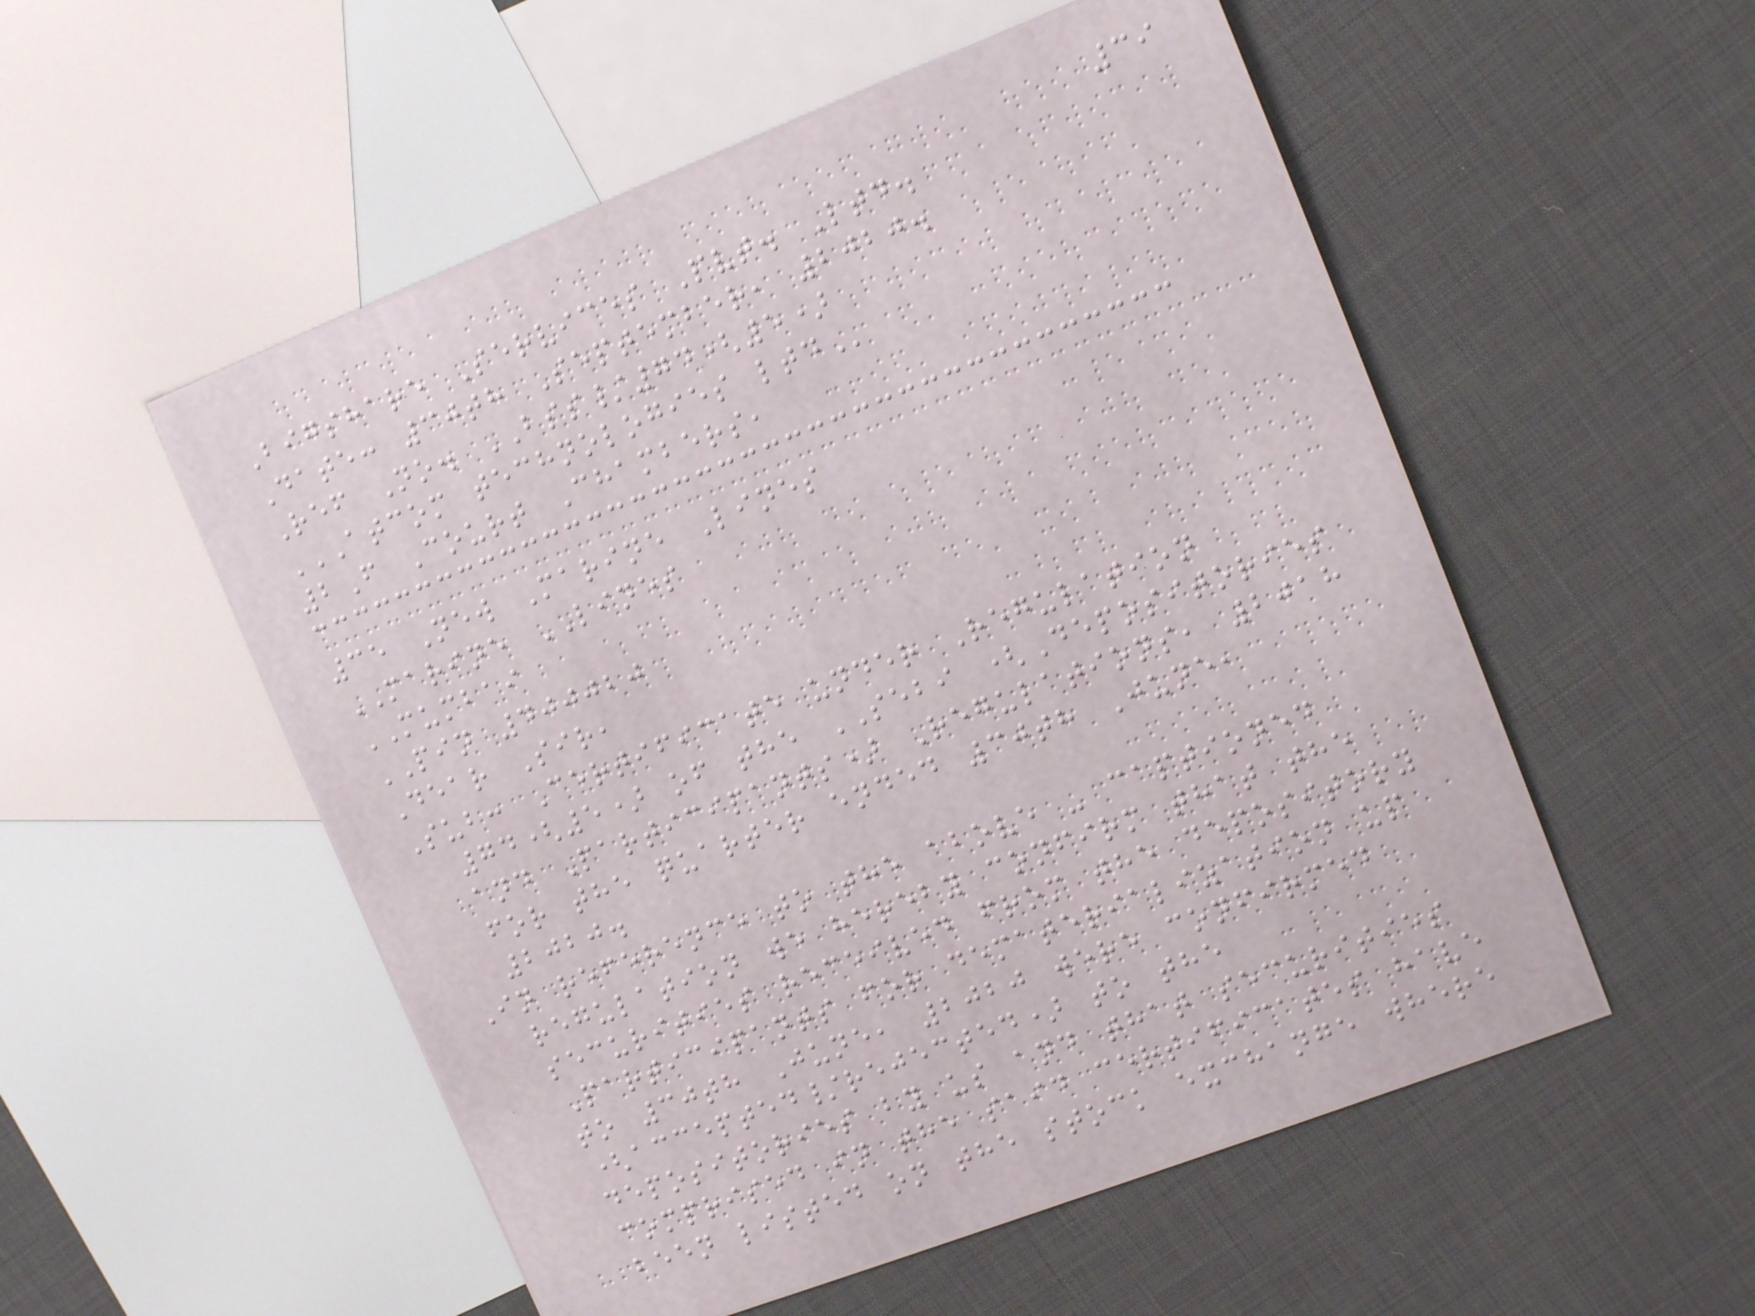39
Bigshare Services Pvt. Ltd.
Date: 30th September, 2020.
Ref No. BSS/74(5)
ATCOM TECHNOLOGIES LTD
2F Court Chambers,
35 New Marine Lines
MARINE LINES
MUMBAI
PIN 400020
Dear Sir,
Sub: Certificate under Regulation
74(5) of the SEBI (Depositories
and Participants) Regulations, 2018
for the quarter ended 30th June,
2020.
In reference to the above - captioned
regulation we hereby confirm that the
securities received from the depository
Participants for dematerialization up
to 30th June, 2020 were confirmed
(accepted/rejected) to the
depositories by us and that securities
comprised in the said certificates have
been listed on the stock exchange where
